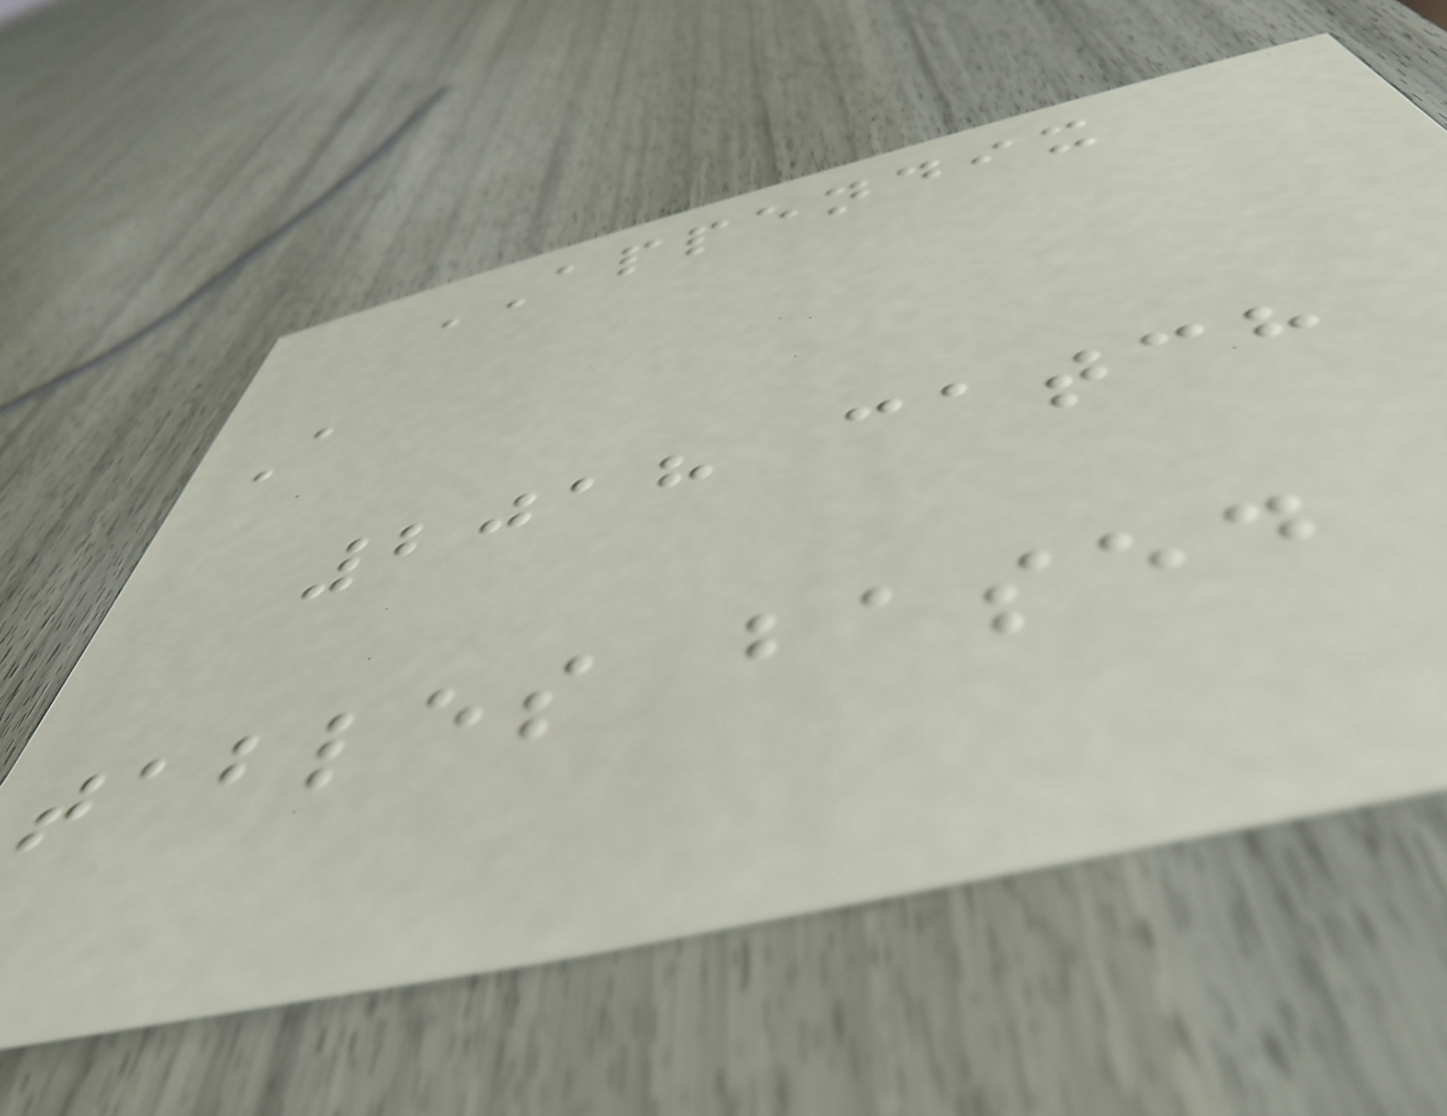APPENDIX
A
2018 catch
tables based
